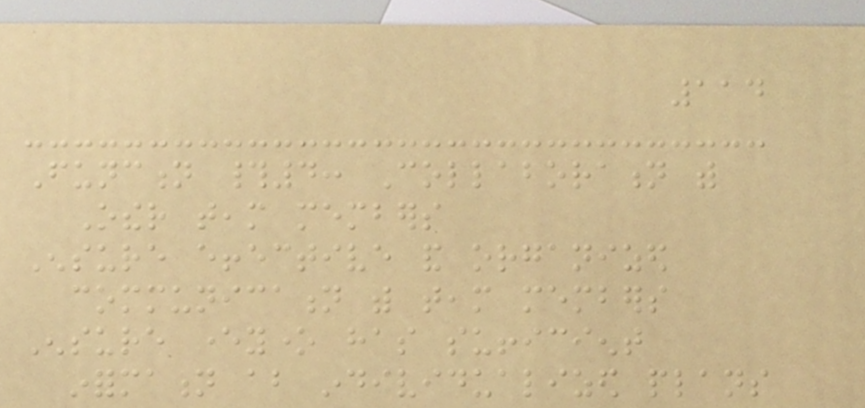114
Function #4: Collaboration with
Other team members
Ensure effective and organized
communication with team members
Ensure everyone has sufficient
information about individualized plans
